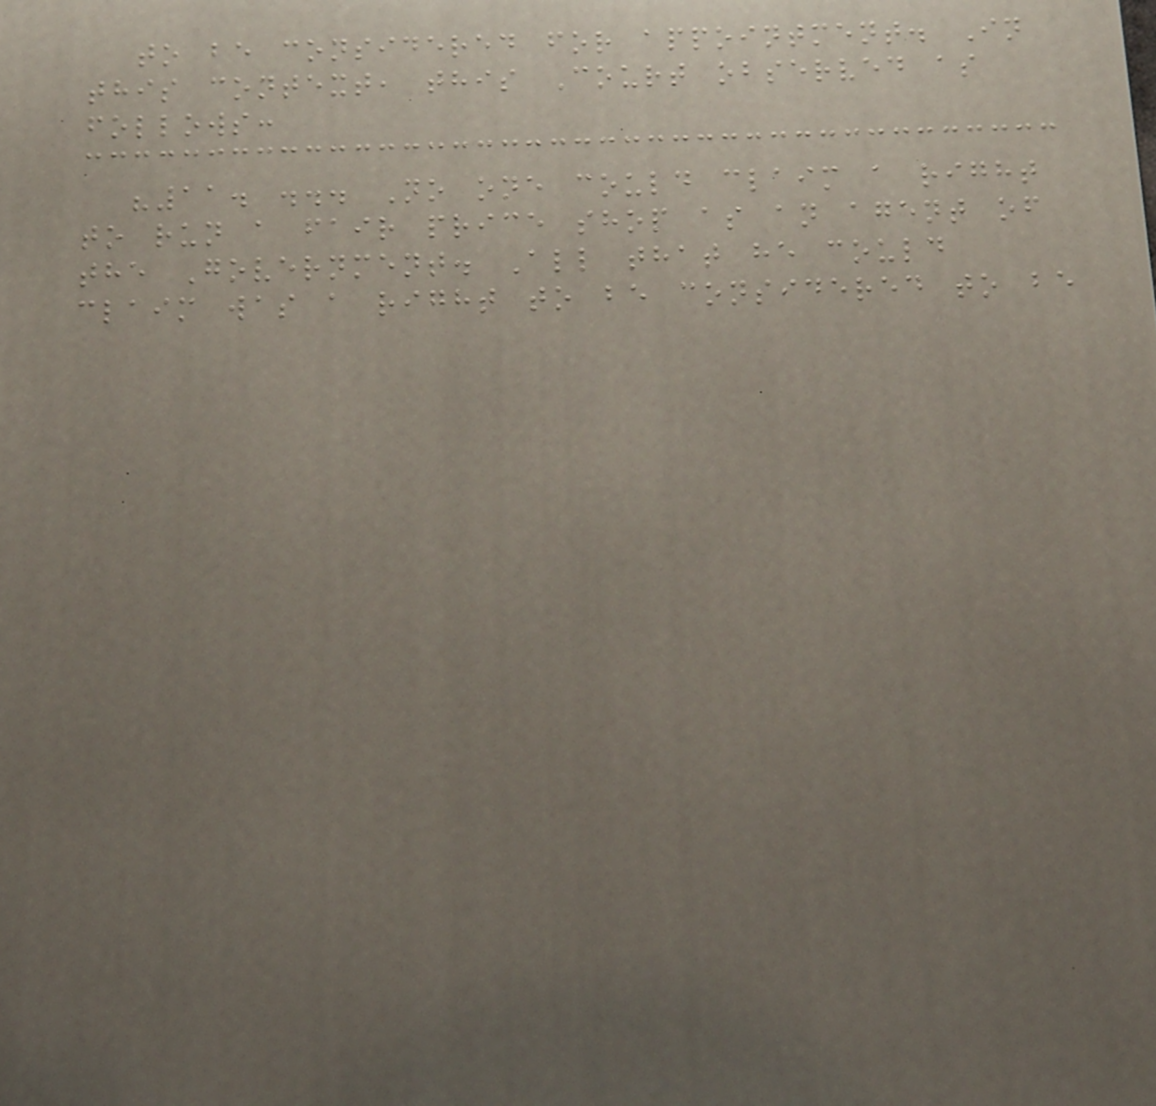to be considered for appointment. In
this context, this Court observed as
follows:
"11. ... No one could claim a right
to run a fair price shop as an agent of
the Government. All that he could
claim was a right to be considered to be
